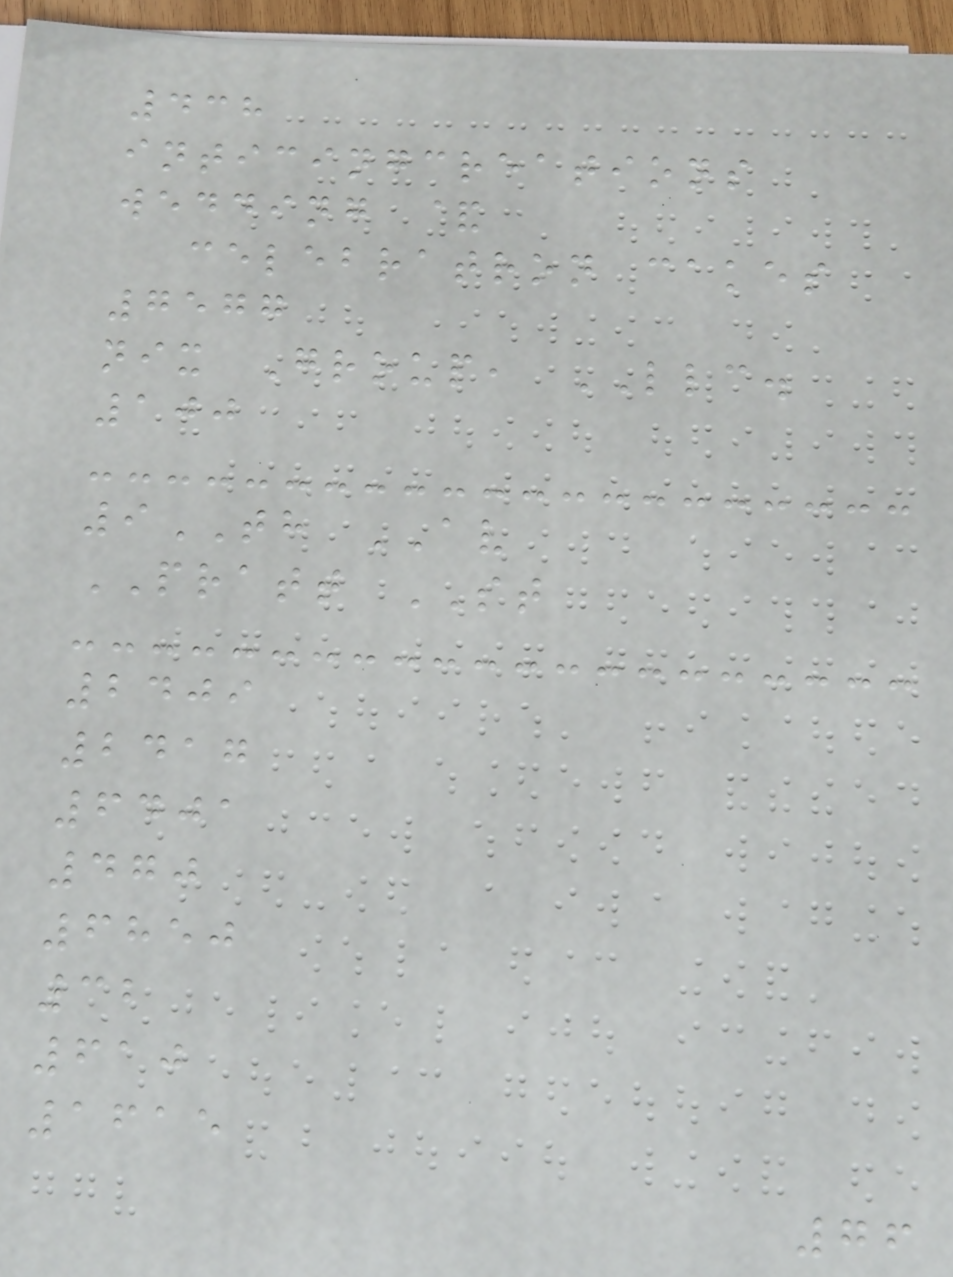438
inticingcreations
wedding &
celebratron cakes
7577
nix Group, LLC.
100
9TH AV
PRATT ST
2409
2417
6401
470
6850
32
610
1615
76
